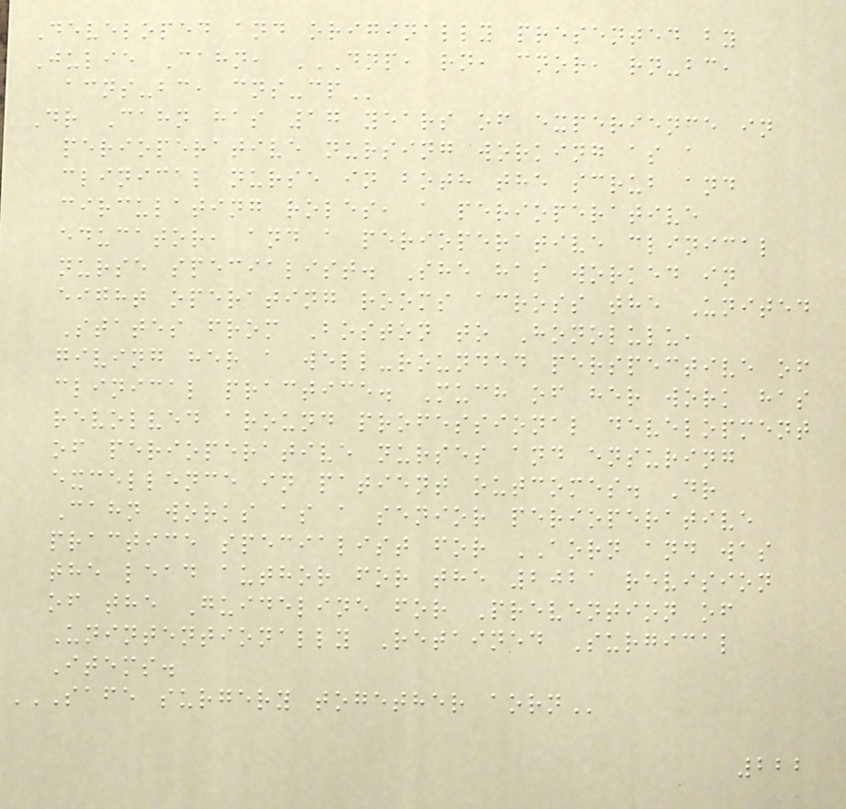Developed and originally presented by
Julie Cahn, DNP, RN, CNOR, RN-BC,
ACNS-BC, CNS-CP
Dr Cahn has 17 years of experience in
perioperative nursing working as a
clinical nurse in both the scrub and
circulating roles, a perioperative
educator, and a perioperative clinical
nurse specialist. She has worked in
eight operating rooms across the United
States from Boston to Honolulu,
giving her a well-rounded perspective of
clinical practice. Much of her work has
revolved around professional development
of perioperative nurses and ensuring
excellence in patient outcomes. Dr
Cahn works as a senior perioperative
practice specialist for AORN and was
the lead author for the 2021 revision
of the Guideline for Prevention of
Unintentionally Retained Surgical
Items.
SAFE SURGERY TOGETHER AORN
222
